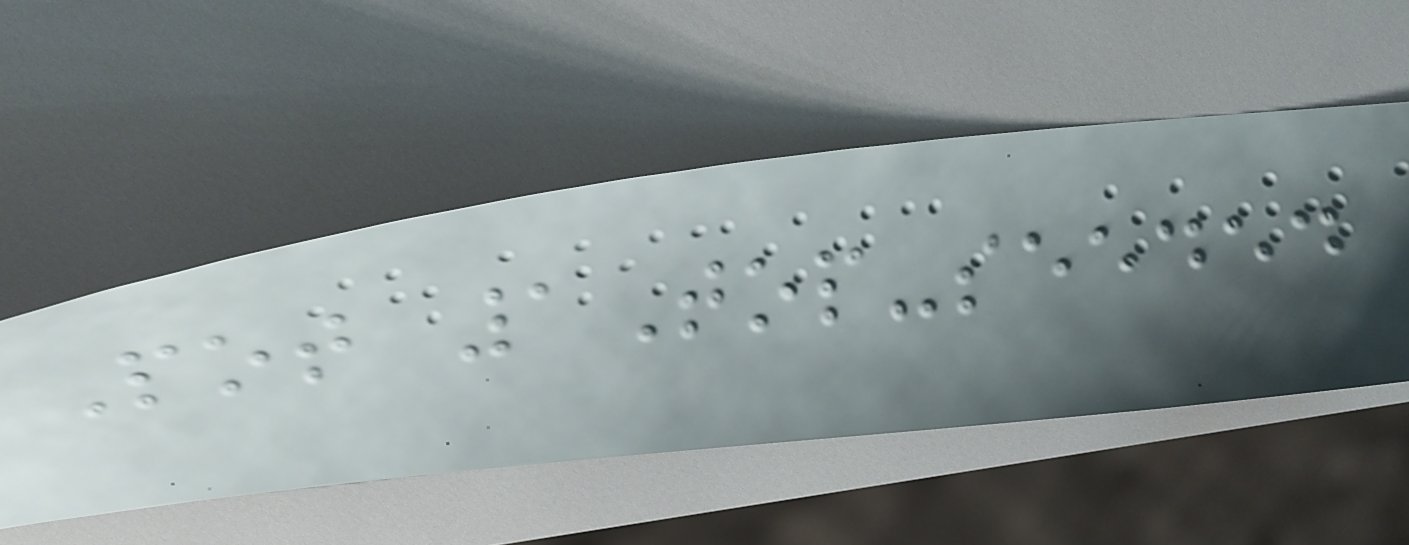Pot 1Top-seeded
